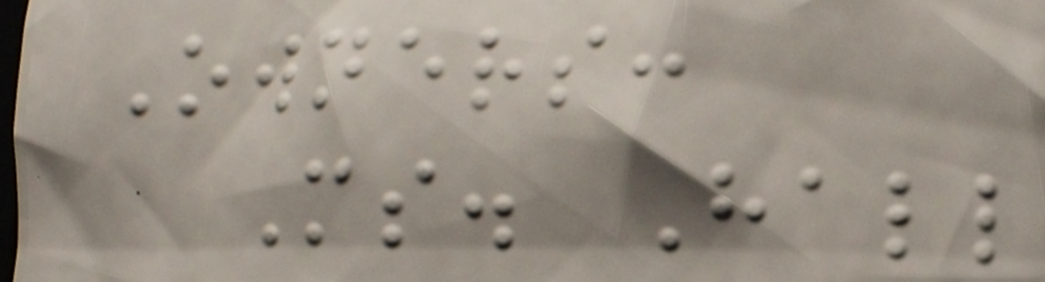Owners:
Ms. Hall
